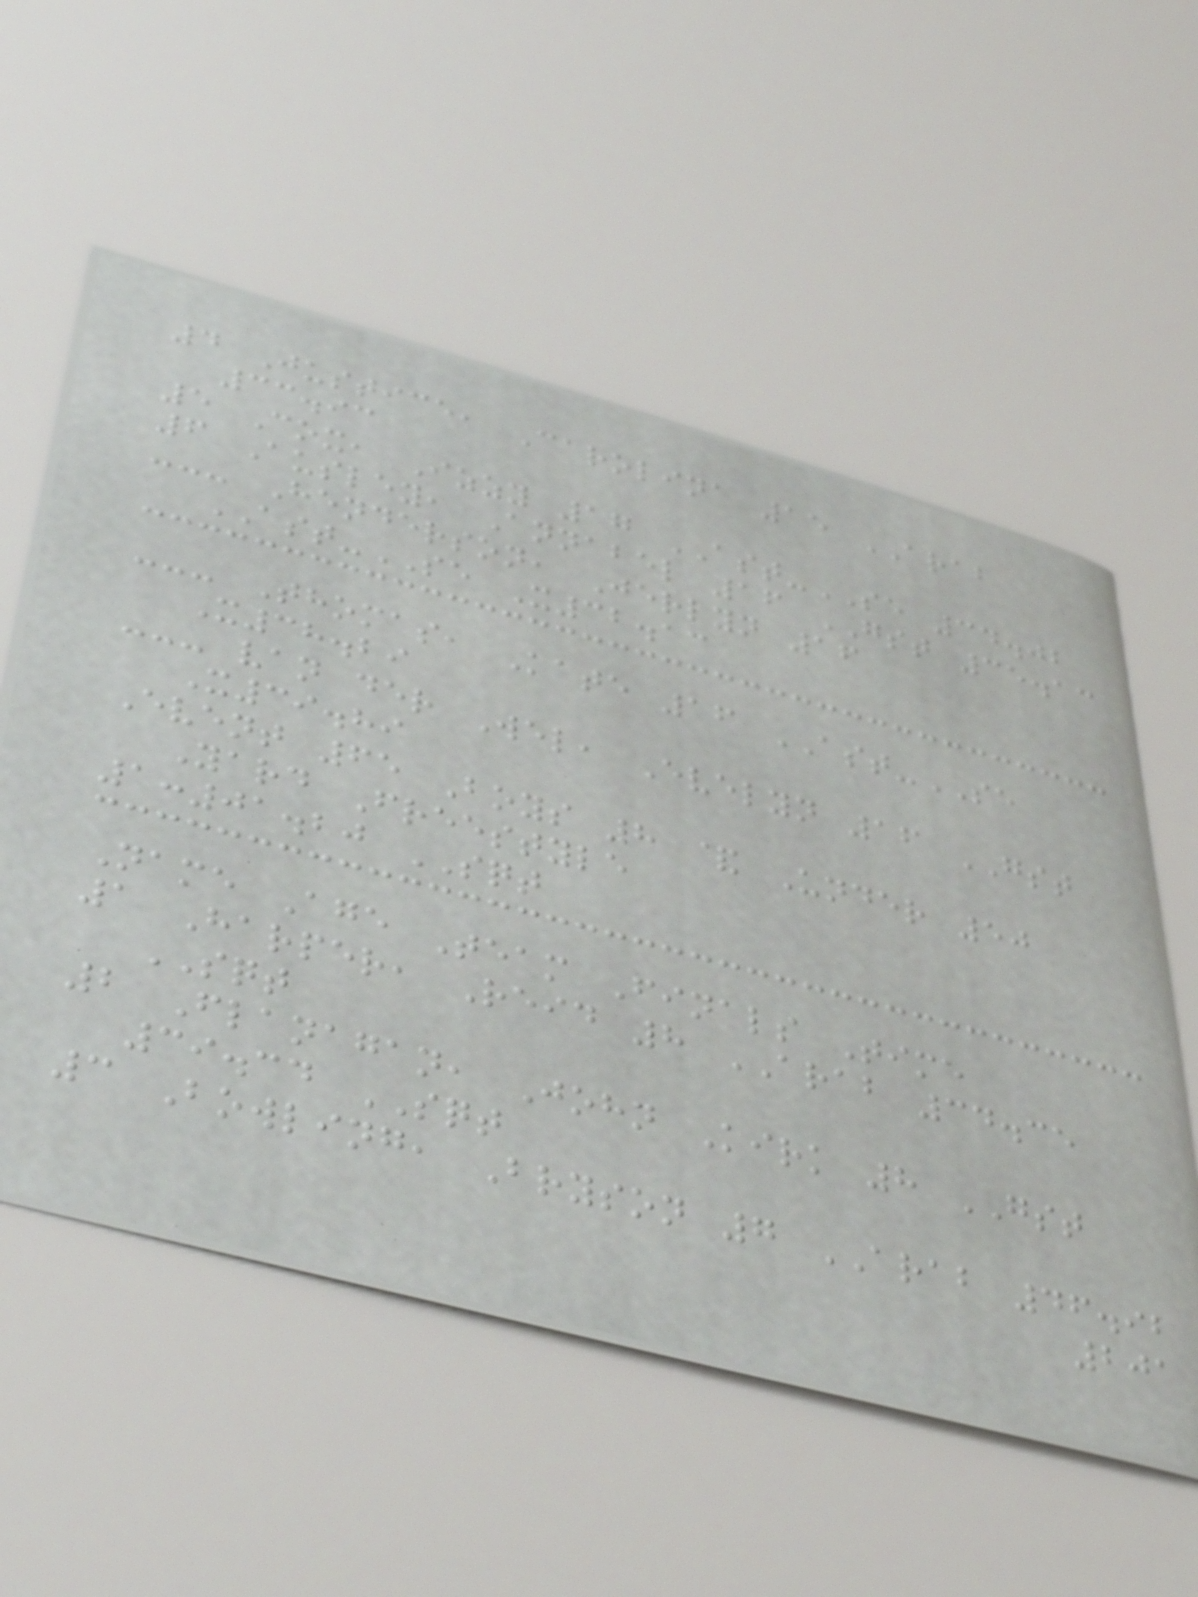4 Justice, Carolina 15 ARAB
33.93
5 Cox, Izzy 17 AST-SE 34.02
6 Ausley, Annabel 16 GST 35.13
--- Henderson, Jerlyn 16
AST-SE X32.13
--- Thomas, Kate 16 AST-SE
X38.29
--- van der Wel, Evelyn 16 GST
X39.89
Event 65 Boys 8 & Under 50
Yard Freestyle
1:01.20 SQT
Name Age Team Finals Time
1 Harper, Reid 8 ARAB 34.35
SQT
2 Flanagan, John Kirk 8 GST
39.34 SQT
3 Bowling, Bryson 7 ARAB 46.92
201
